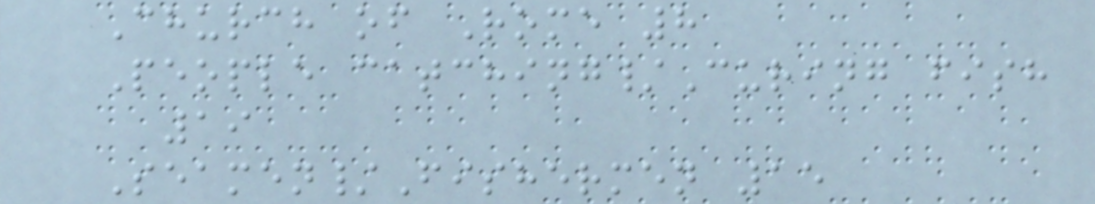Church of Rome 8
People catching/Curing fish
19
Seamen/Fishermen 15
